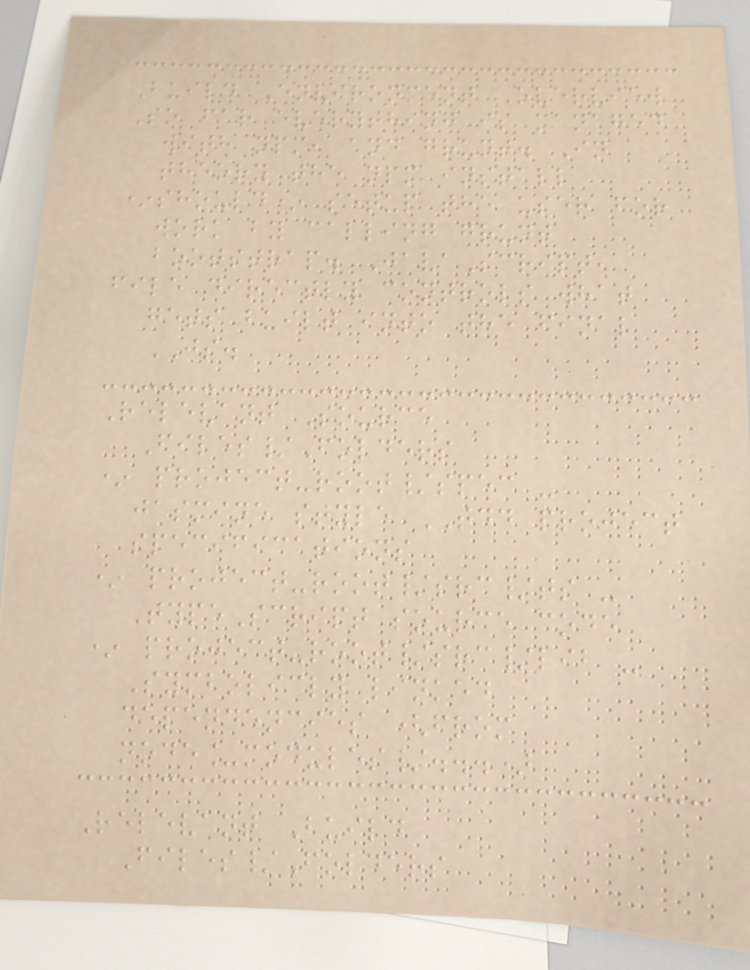Build Environment Overview
So far everything is managed
with npm, and grunt. In
theory the npm install
*should* setup the user for
work by calling grunt
bootstrap. JavaScript,
file directly controls what
gets built into the final
JS.
Relevant Source
Files/Folders
* project-root/spec -
jasmine style TDD project
specifications
* project-root/src/ts -
TypeScript source code
* project-root/src/lib -
Symbolicly linked
dependencies (from
node_modules/...)
Relevant Build
Files/Folders
